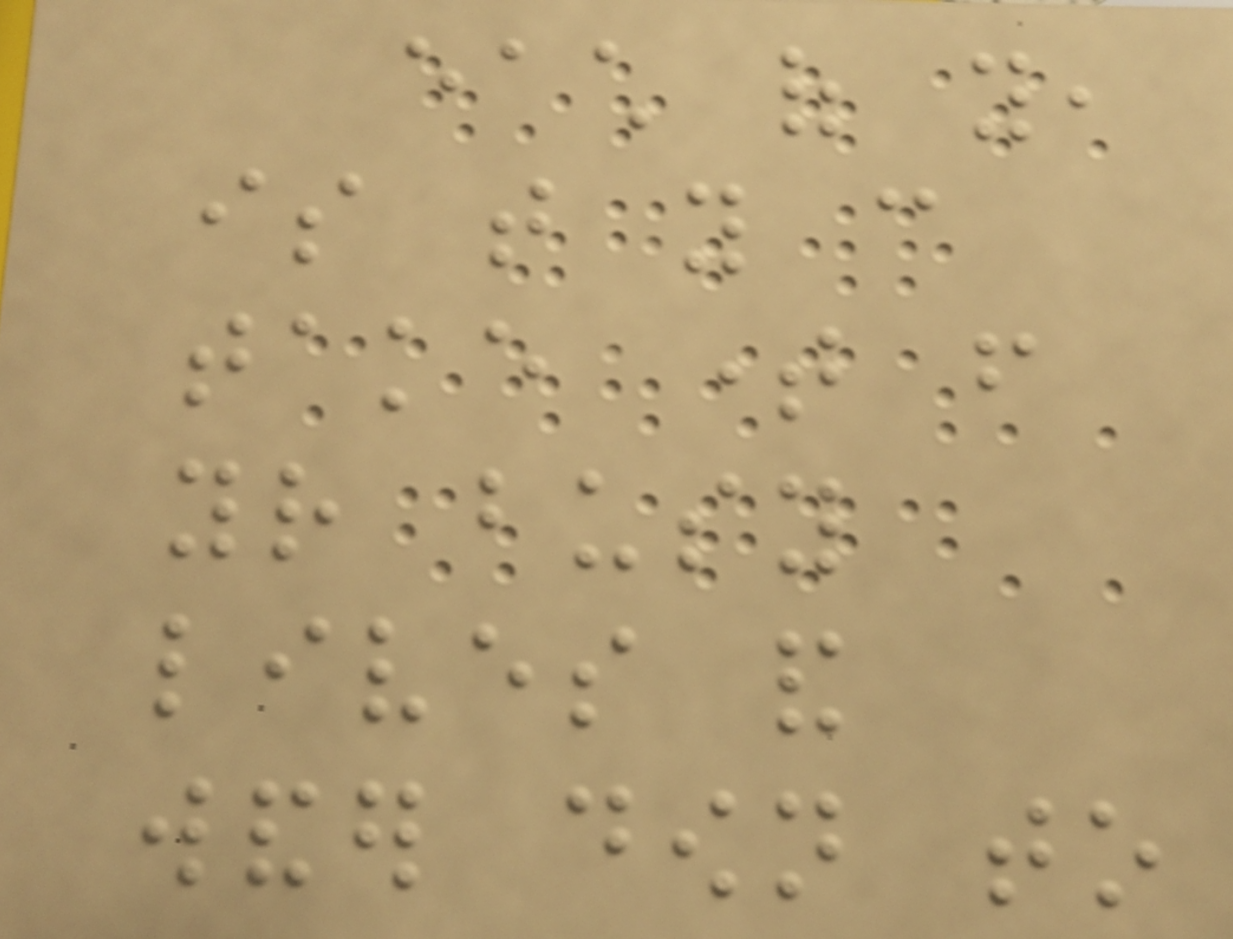each of you,
is that you can
take time from
your busy
lives and
wander down to
